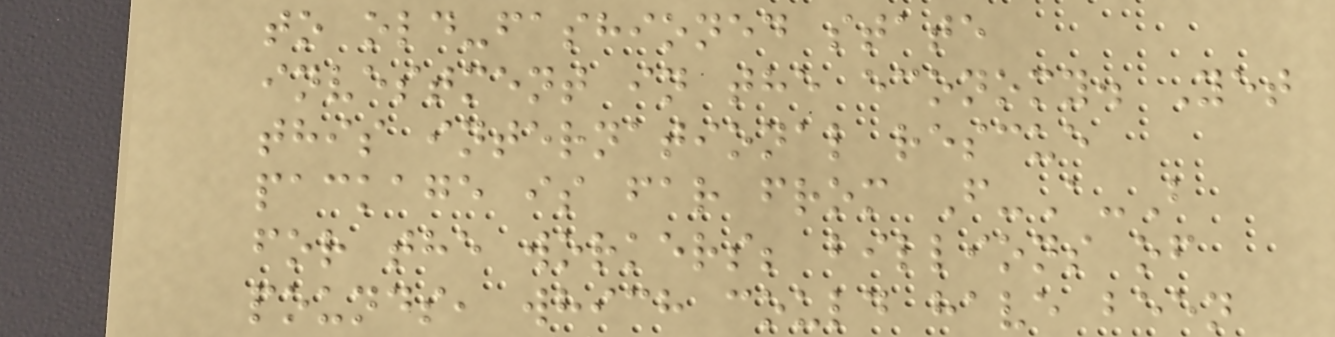to old-fashioned state
investment in the economy. Yet
this international rescue
package is far from F-A-B
for the workers; billions of
pounds, which could have been
